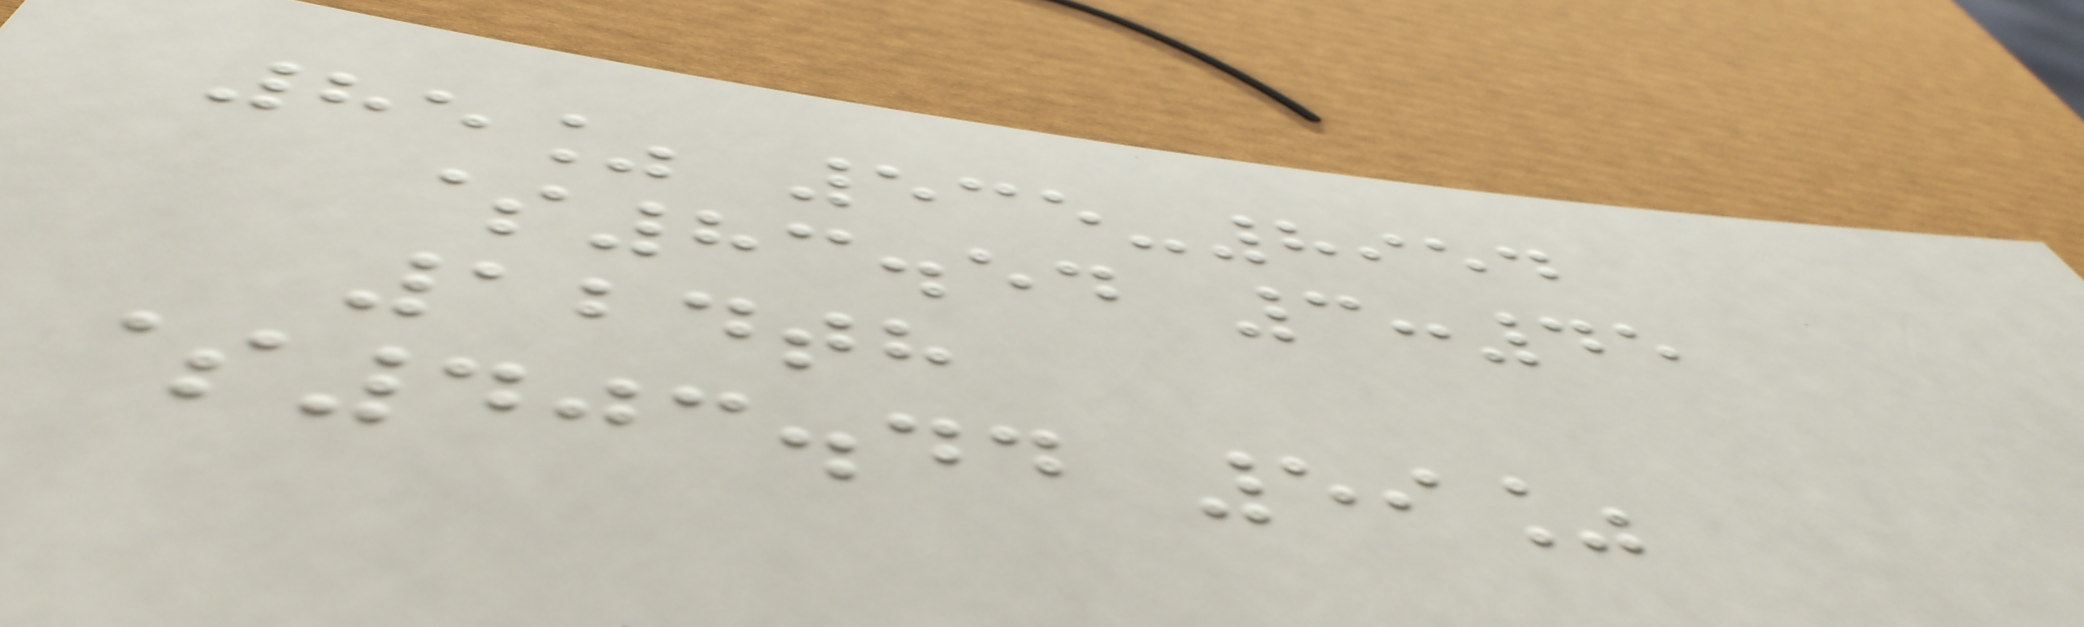85% 535-8954
$83.54 3:45
124th
$403.44 59%
